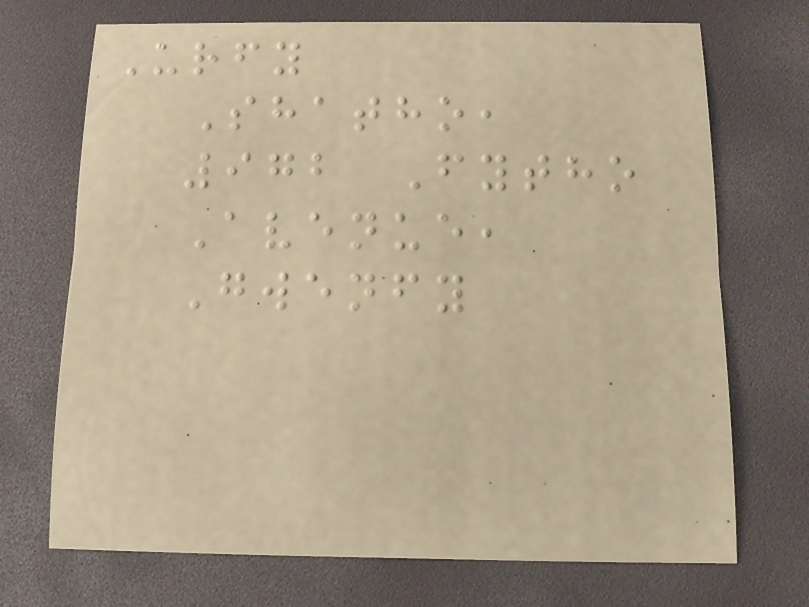Urfy
Shatho,
972 Fytho
Avenue,
Gwenfy
